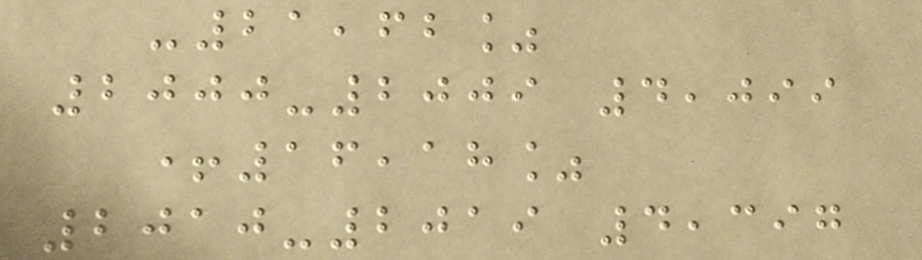-21,62%
2000-2009 4,099
+16,18%
2010-2019 4,397
